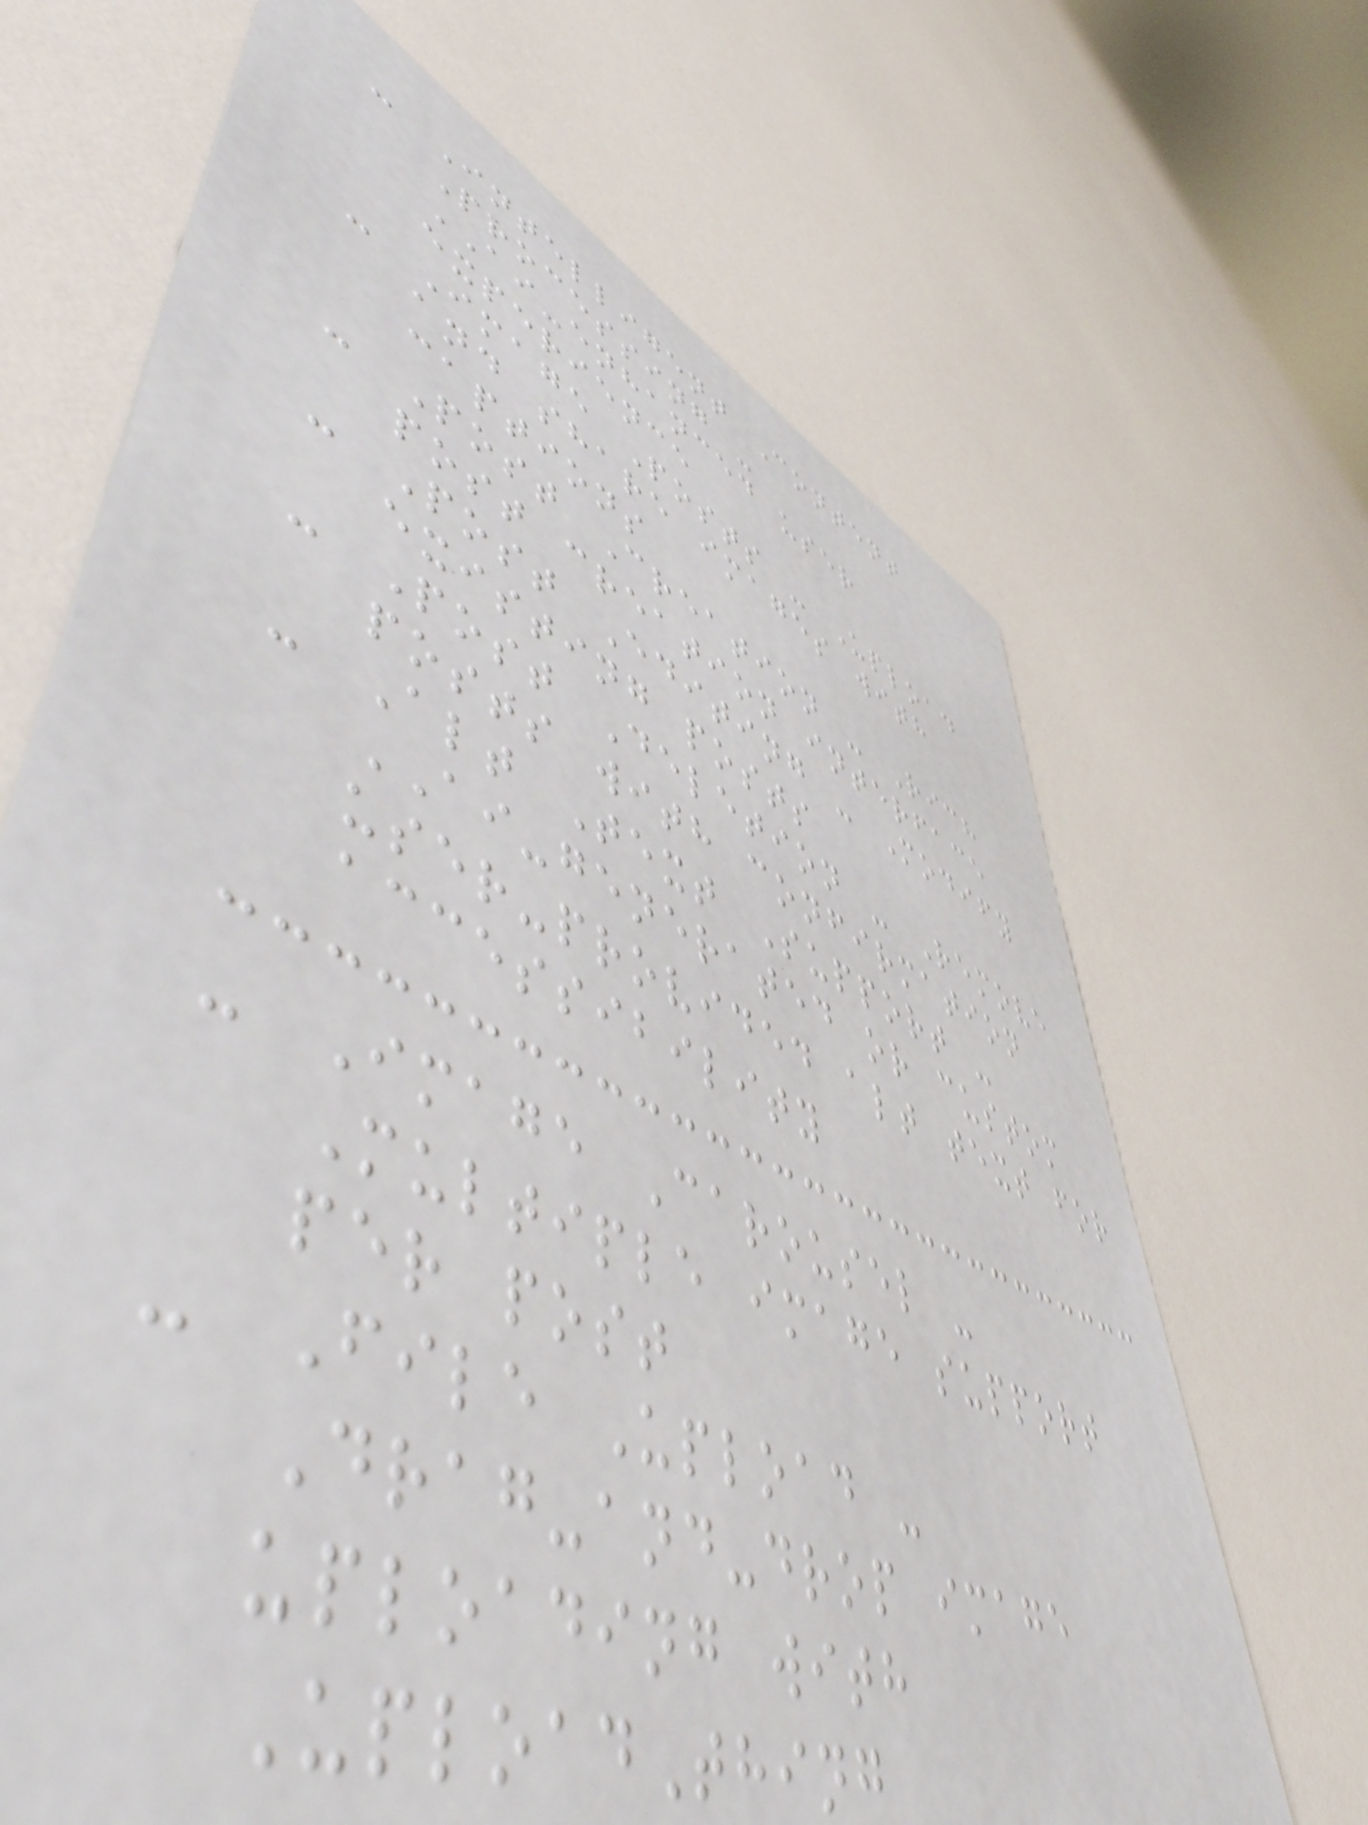- Intelligent Content
Processing -
AI-enhanced user
experience
- Image Posts - Upload
and share images with
captions
- Post Creation - Rich
post creation interface
- Post Editing - Modify
existing posts
- Post Deletion - Remove
posts with confirmation
- Alt Text Support -
AI-generated or custom
user-provided alt text for
accessibility
- Image Carousel -
Multiple image support
per post
- File Upload -
Drag-and-drop image
uploading with
UploadThing
